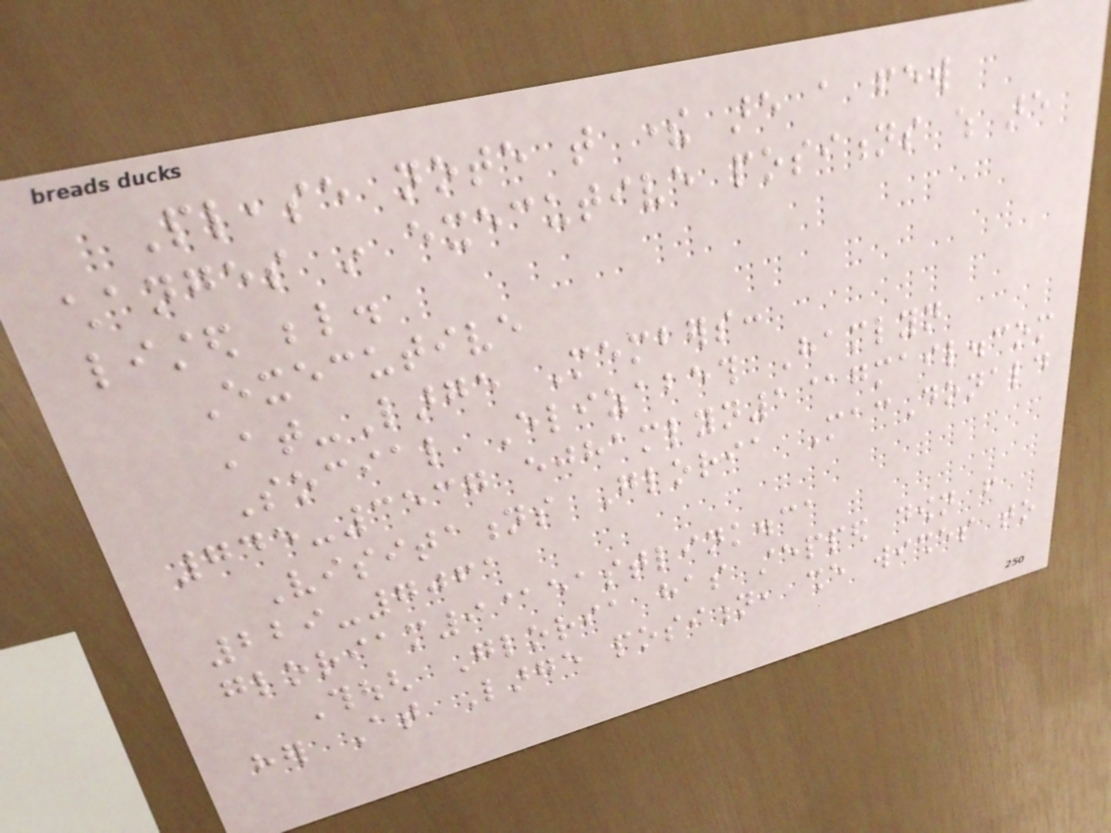Please note that there are a few
changes in executive positions which are
listed below.
Executive
At-Large Members:
Social Elizabeth Hamlyn
745-3537 ejhamlyn1@gmail.com
Visitations Gloria MacDonald
229-7061
gloriam9@eastlink.ca
Though Gloria has stepped down from
her At Large position, she wishes to
